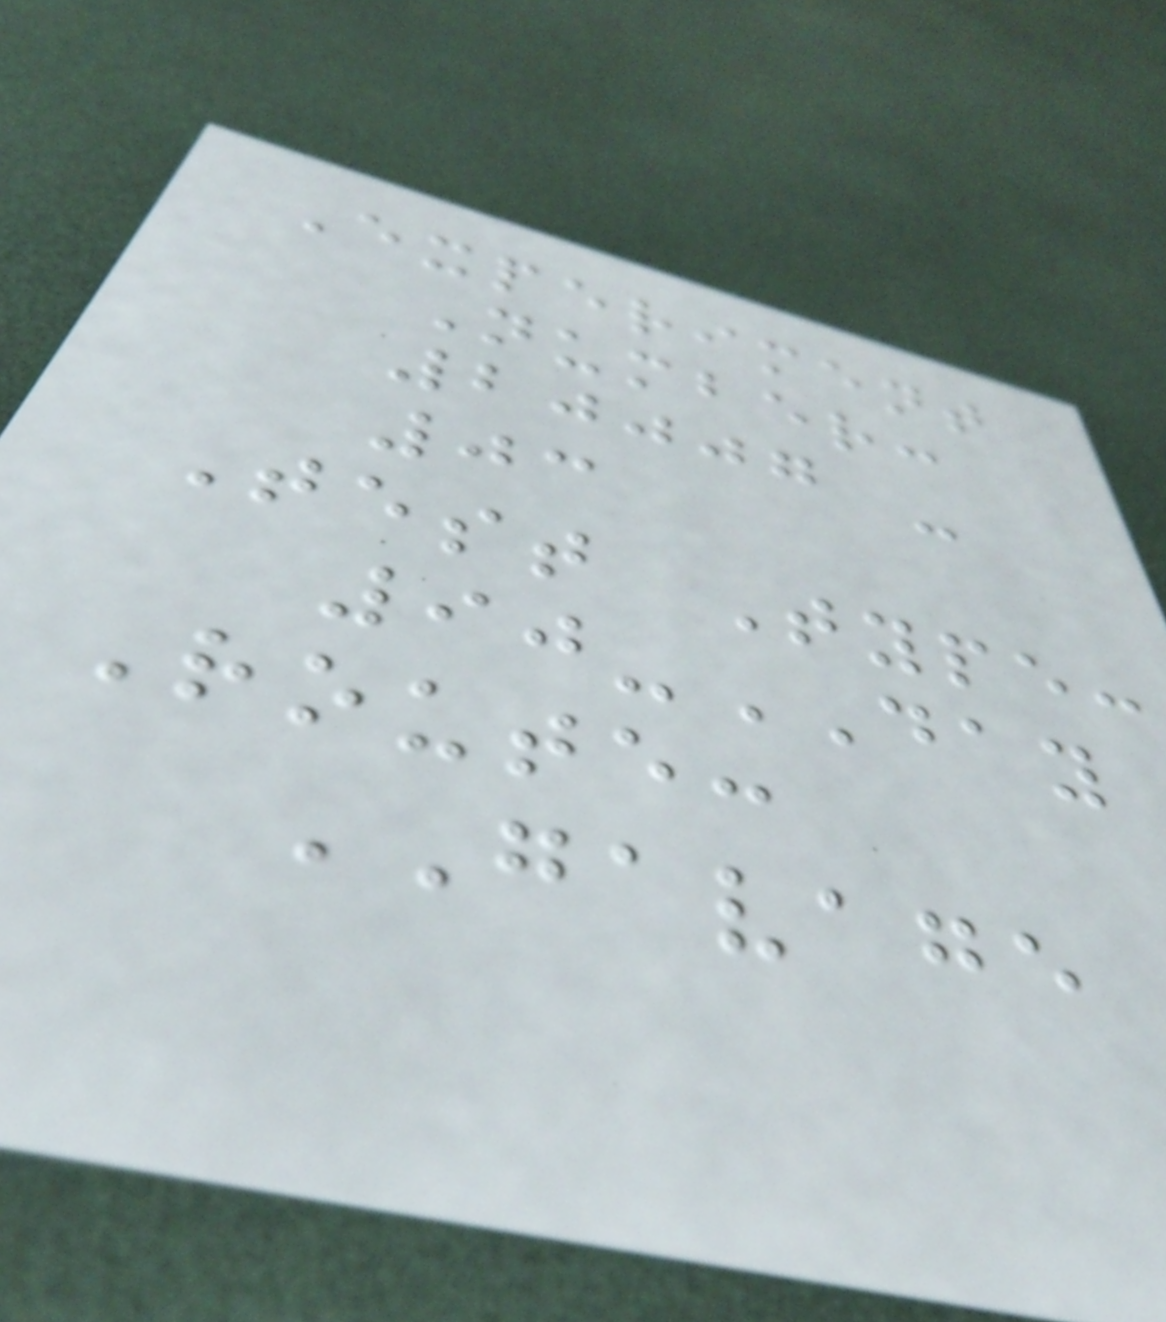Experiment
Number:
20007 -
03
Test Type:
90-DAY
Route:
GAVAGE
